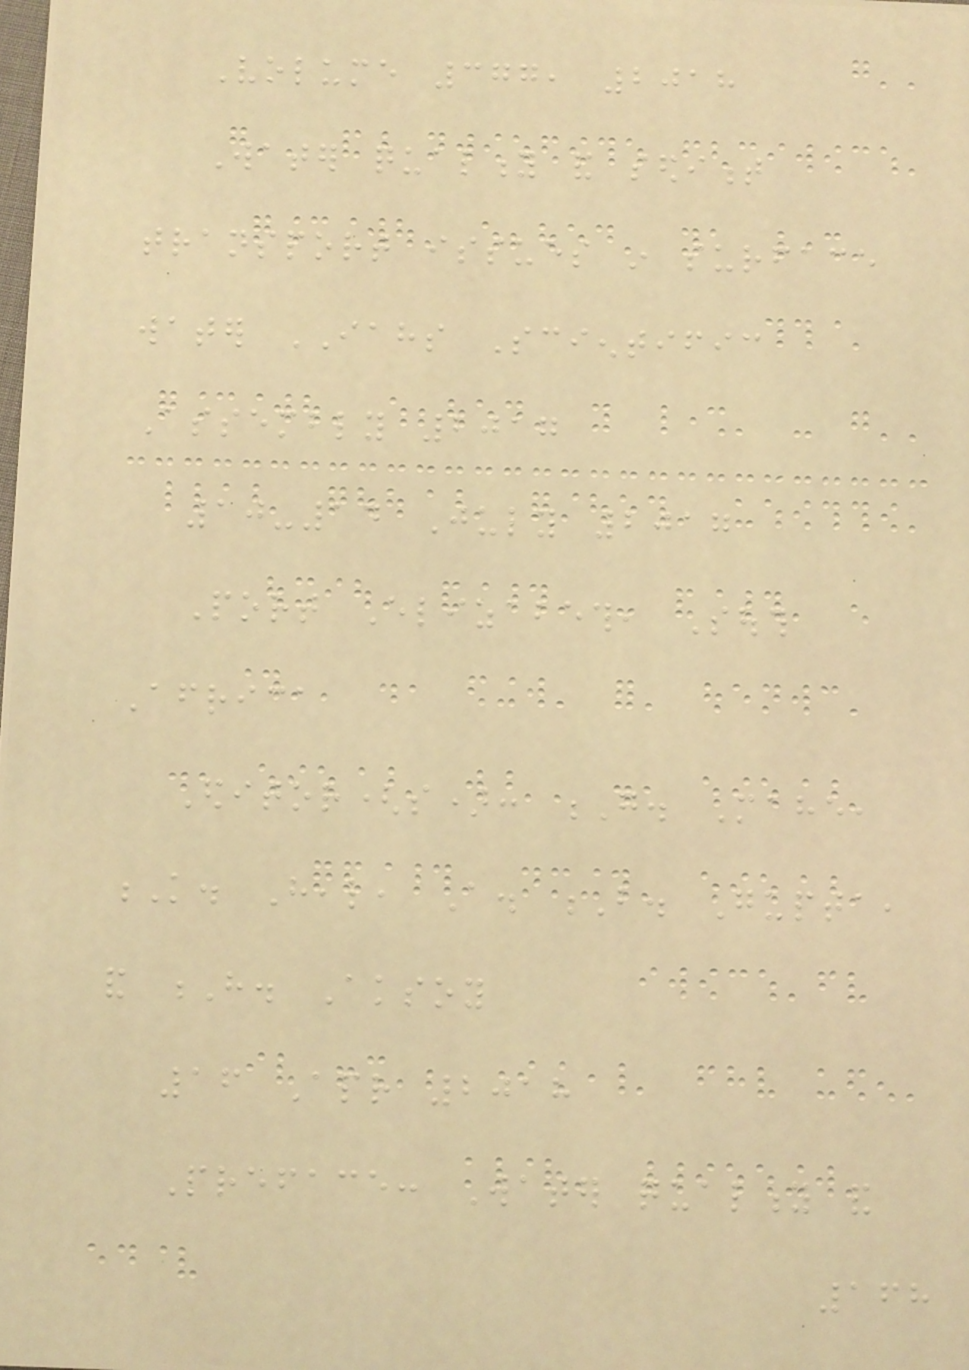Volume 377, 2018
Water quality and sediment
transport issues in surface
water IAHS Scientific
Assembly 2017
10-14 July 2017
Port Elizabeth, South
Africa
Editor(s): G. Mahe,
K. Heal, A. B. Gupta,
and H. Aksoy
16 Apr 2018
Preface: Water quality and
168
